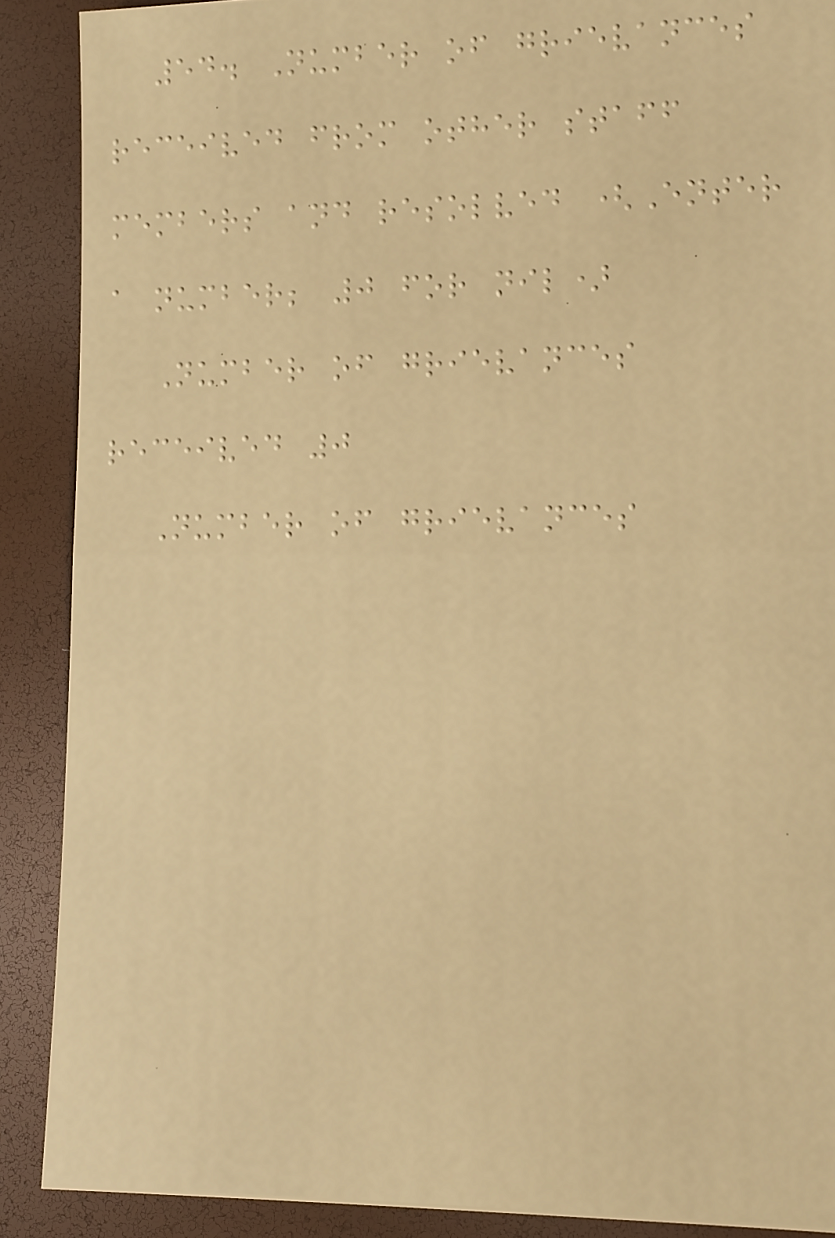54. Number of grievances
received from other staff
members and resolved (Enter
a number; 0 for nil)
Number of grievances
received 0
Number of grievances
